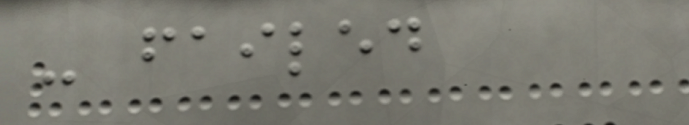- failed
